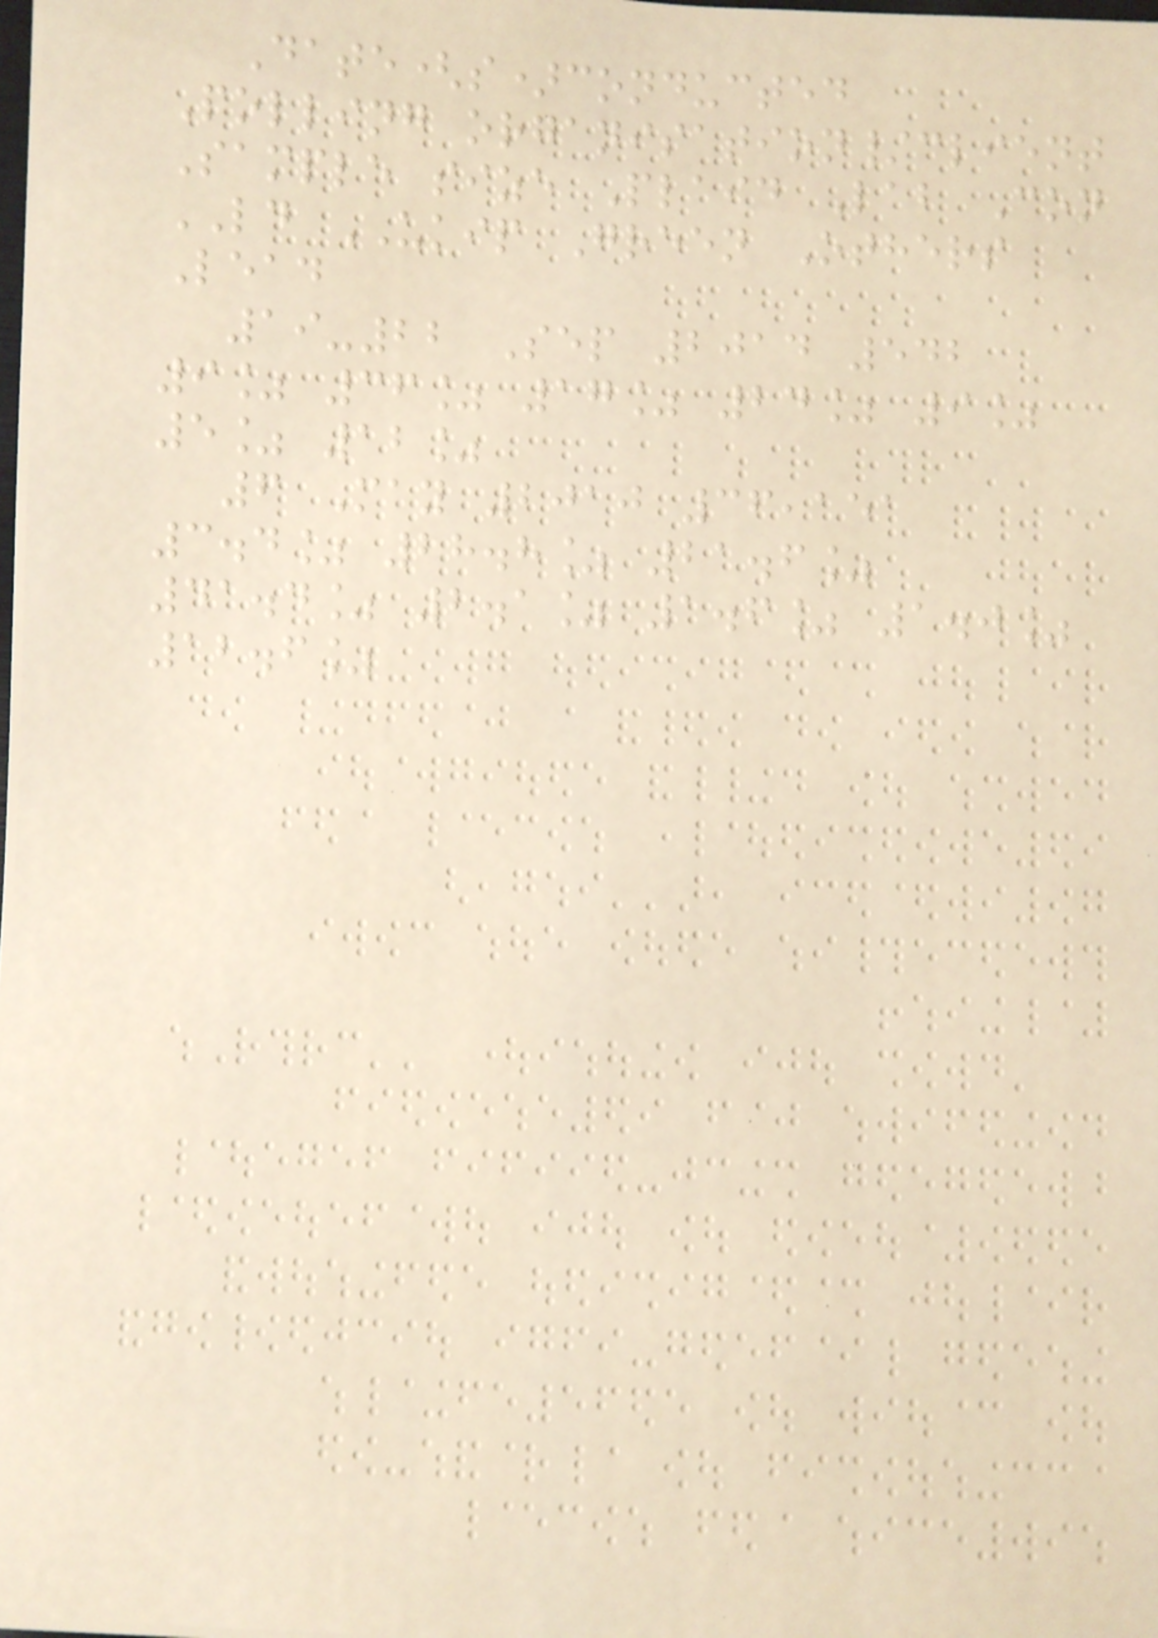Date(s)conducted
Polling organisation/client
Sample size Plaid Lab Con
LD UKIP Green Others
Lead
19-22 Sep 2014 542
9% 36% 17% 24% 9%
5% 12%
6 May 2010 36,151
3.4% 28.8% 21.6%
41.4% 2.1% 1.6% 1.0%
12.6%
